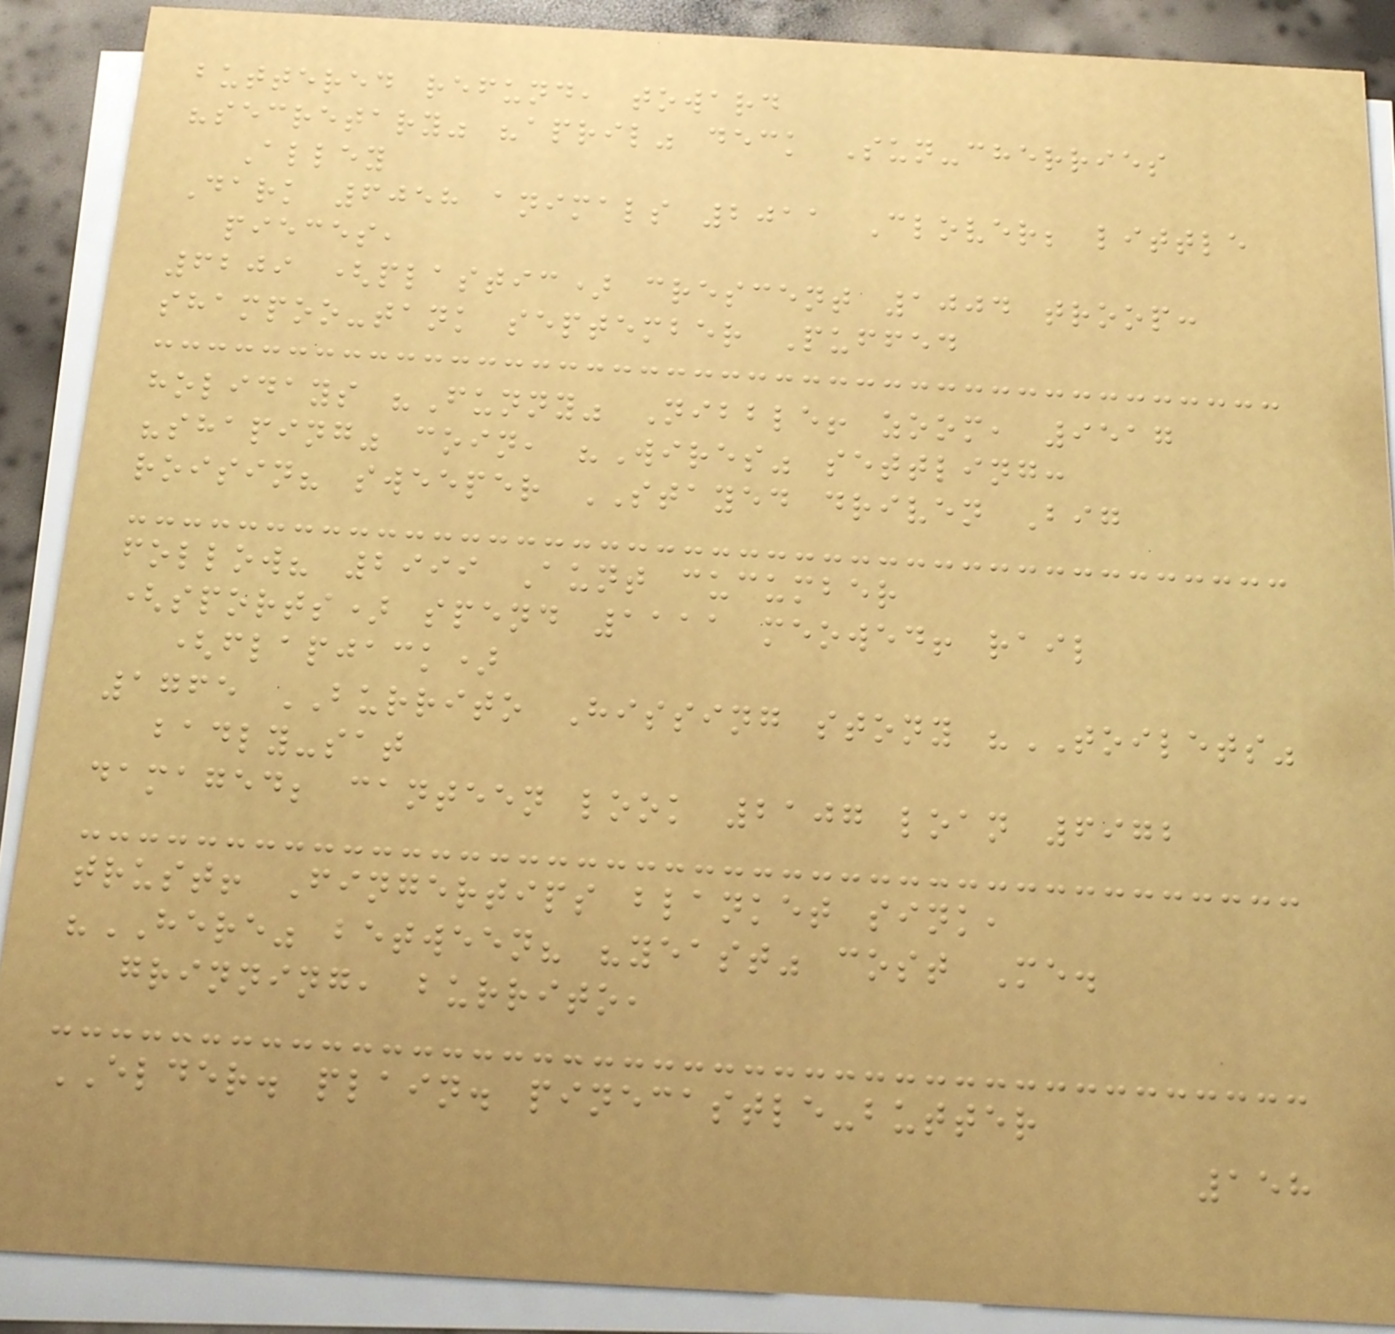buttered refund, toward
"secretary" "april" deck Sun-cherries
Alley
Dark 6058 animals 2011 Clover; little
pieces,
6209 (plastic) crescent 1004 troop:
shampoo-tank september Puffed
holidays "Funny" Nibble! zoom, 9517
"shaping" coin, "Wires" settling:
roisin? sweeper STAYED driven Big
follow? 2999 Aunt cucumber
(sports) spend 1111 meowed! rail
(flapjack)
1765 BURRITO Hissing stony "TOILETS"
badly-sat
damaged; canteen look 2107 loan 6972
trust! Fingertips blanket sink,
"HERE" between? "yeast" cost Me.
grinning, burrito,
ELDER. plain. pinecastle-butter
158
